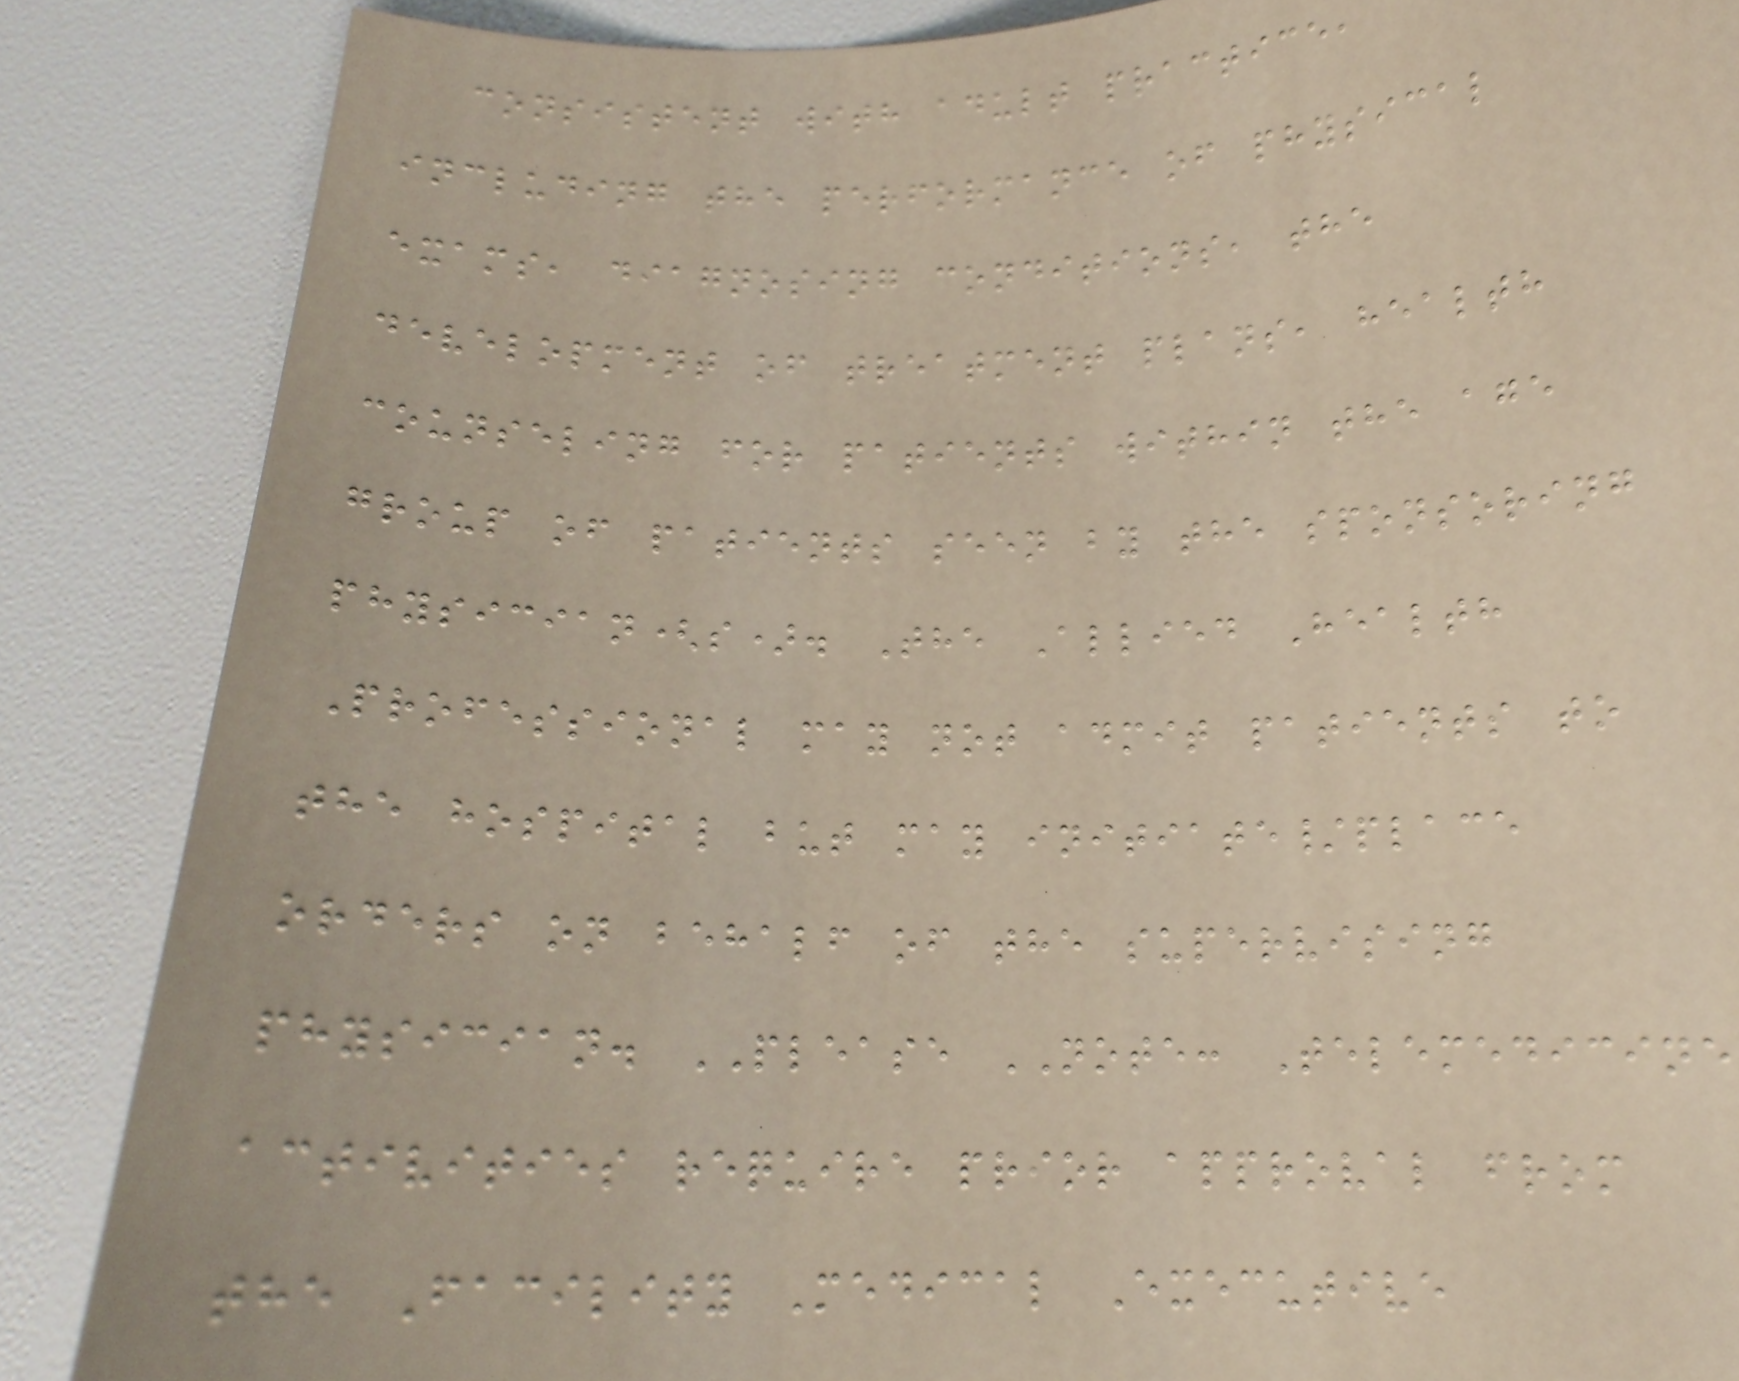consistent with adult practice,
including the performance of physical
exams, diagnosing conditions, the
development of treatment plans, health
counseling for patients within the age
group of patients seen by the sponsoring
physician(s). The Allied Health
Professional may not admit patients to
the hospital but may initiate/place
orders on behalf of the supervising
physician. PLEASE NOTE: Telemedicine
activities require prior approval from
the Facility Medical Executive
